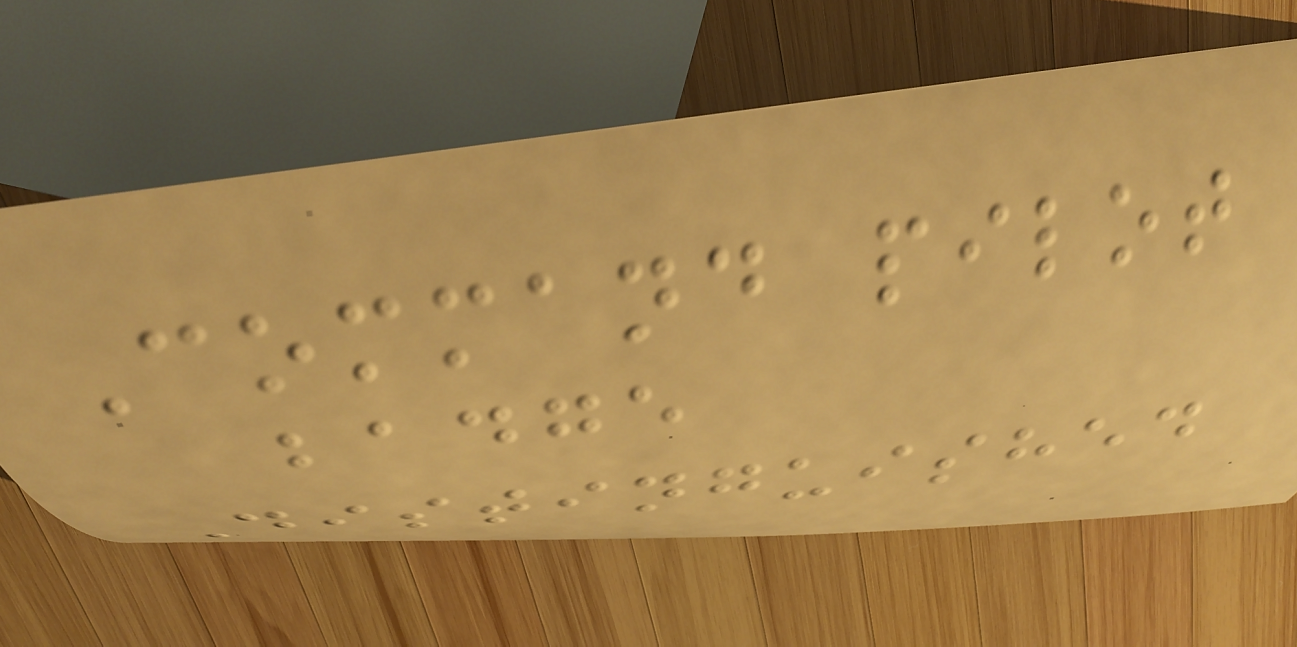Command pilot
badge
Distinguished
